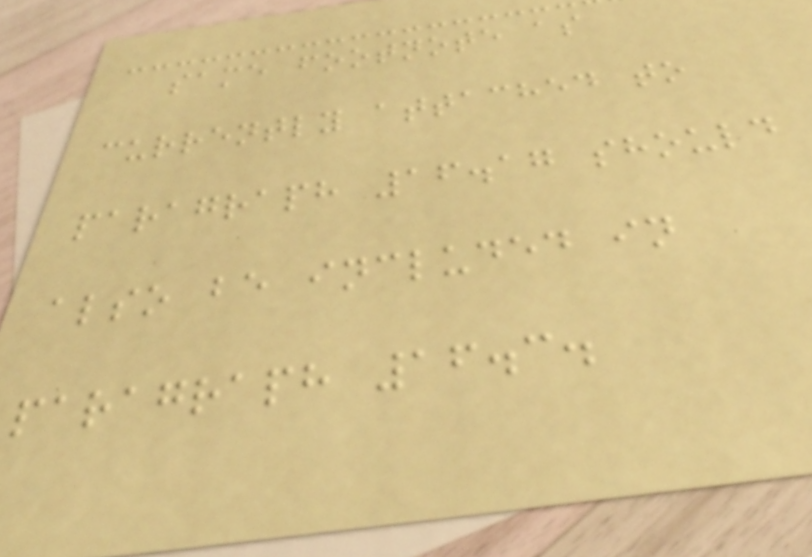same footnote as
currently attached to
paragraph 16.17 should
also be included in
paragraph 16.3.
